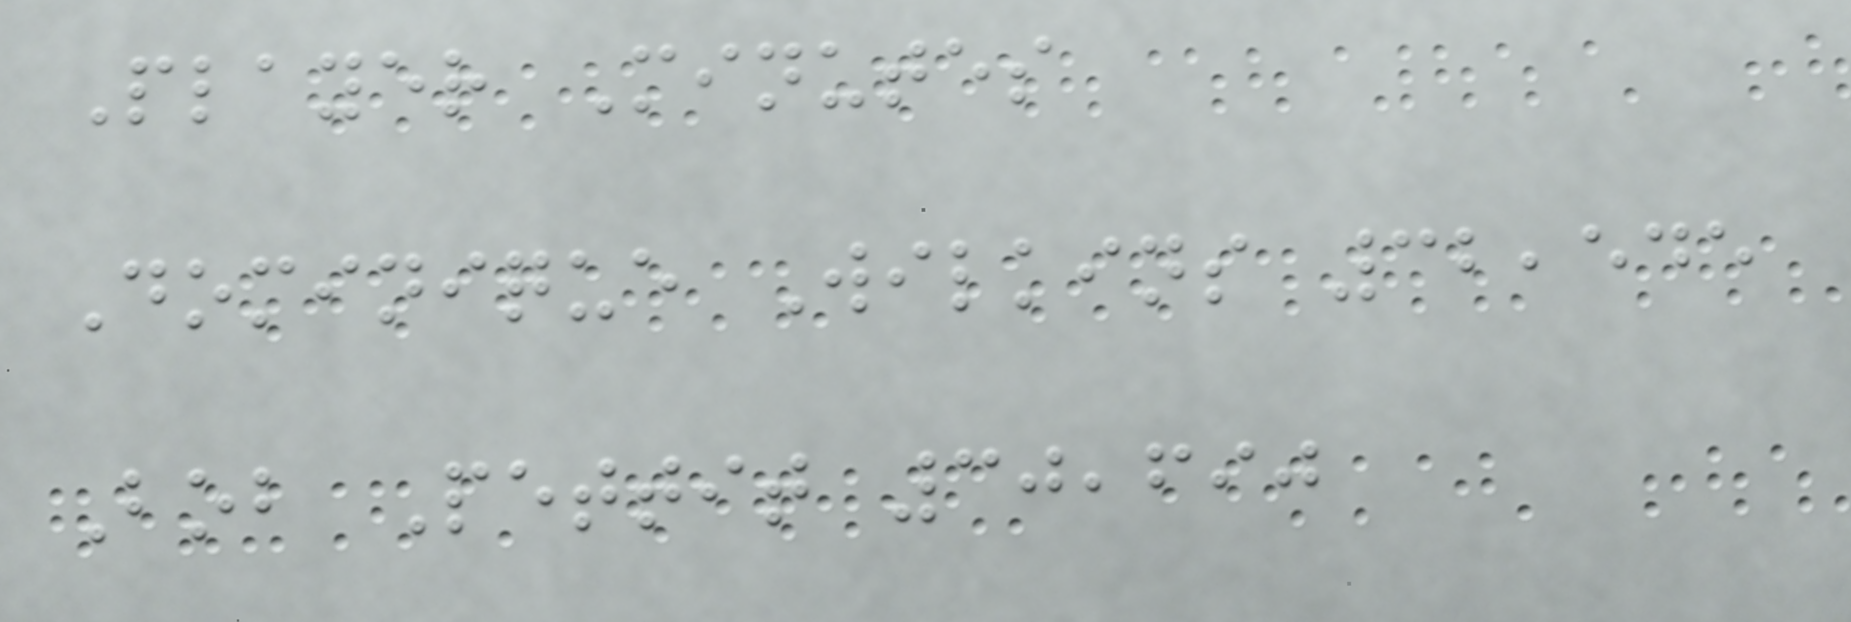Player Minutes
Dominique Wilkins 32,545
Bob Pettit 30,690
